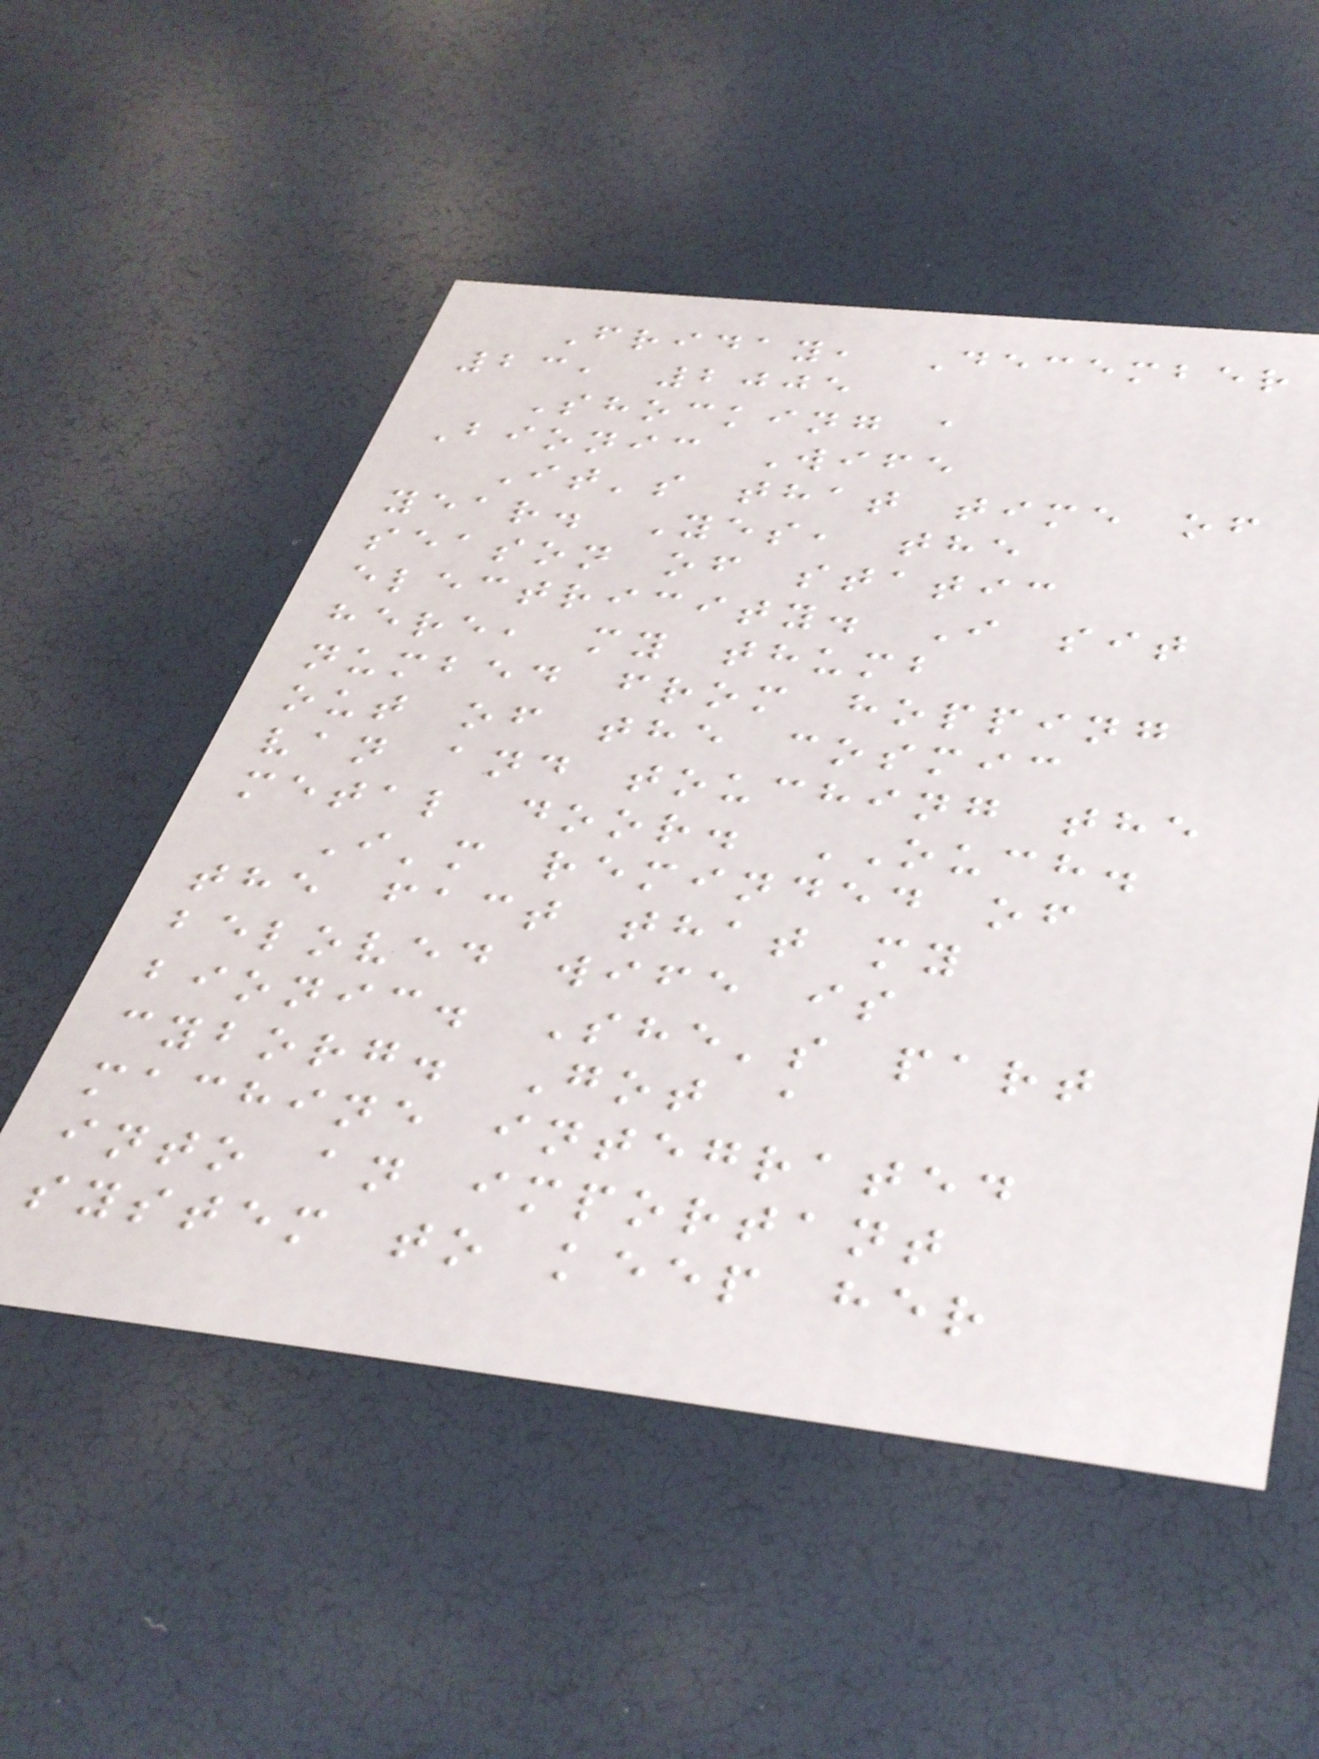Friday, December
23, 2005
Shocking a
Bionic Wife
It's that time of
year. Yes, the
season of static
electricity. I sit
here, my thumb
numbed from hopping
out of the cosmic
van and touching the
metal door. OUCH.
I'm reminded of
the fact that my
beloved wife is
bionic. She's part
cyborg. Got a
machine integrated
into an important
system to keep her
